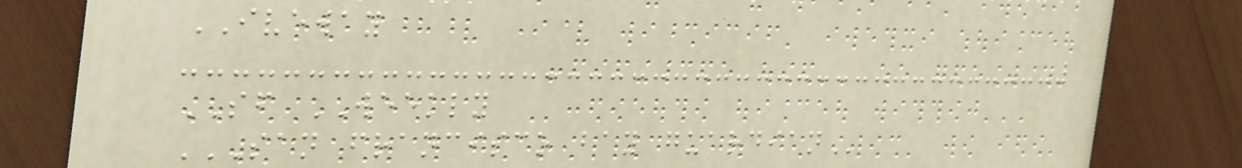IVEWAY
SF WEEKLY
SAN FRANCISCO BAY GUARDIAN
